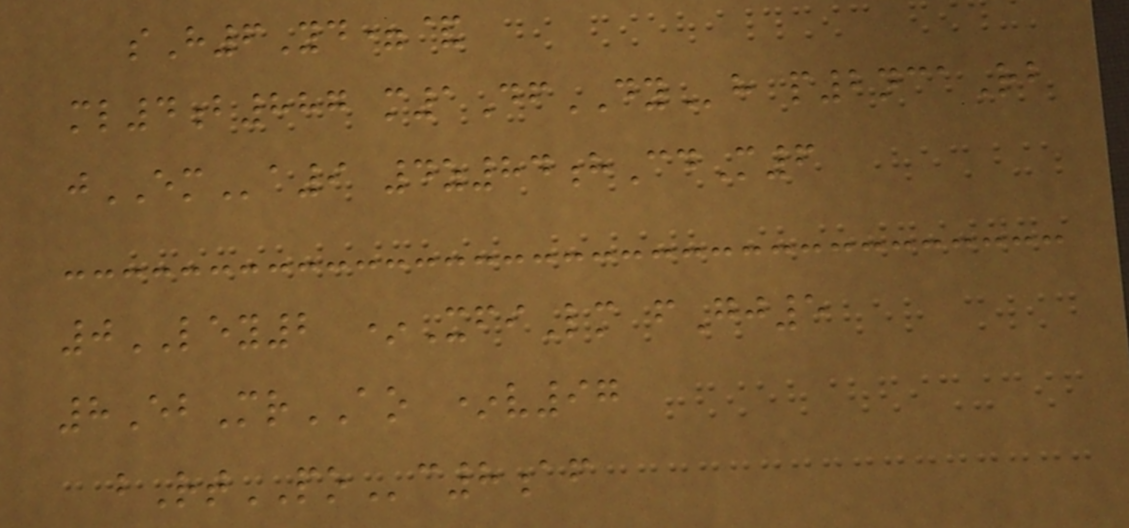sH6Yd=&
ml4b887 m1DfDYh p2ncaRb
jEMa9 4z84hCdM6
0LEY2 *XfiLm fGj5
8EbMrAO *v97
bRtPOc8af
